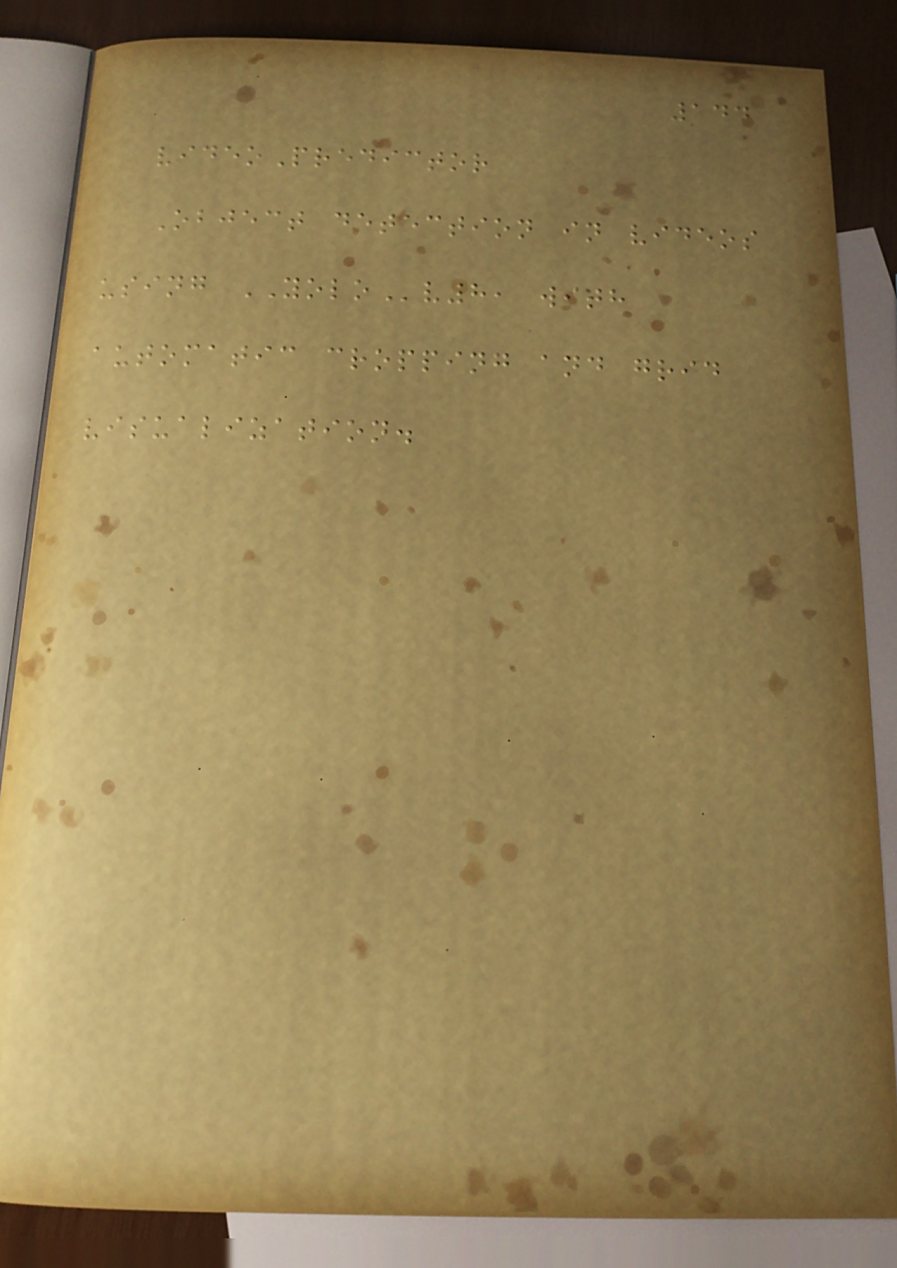144
videoPredictor
Object detection in videos
using YOLOv8, with
automatic cropping and grid
visualization.
